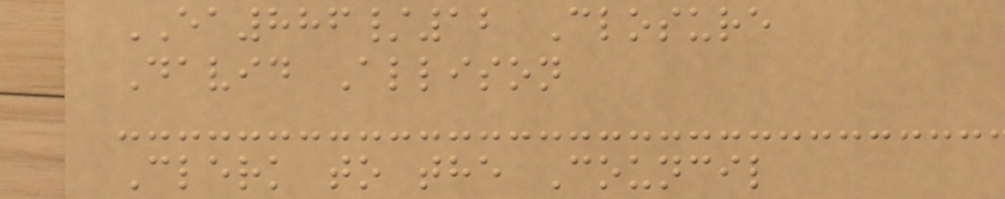EA886/12 Closure
David Allison
Clerk to the Council
